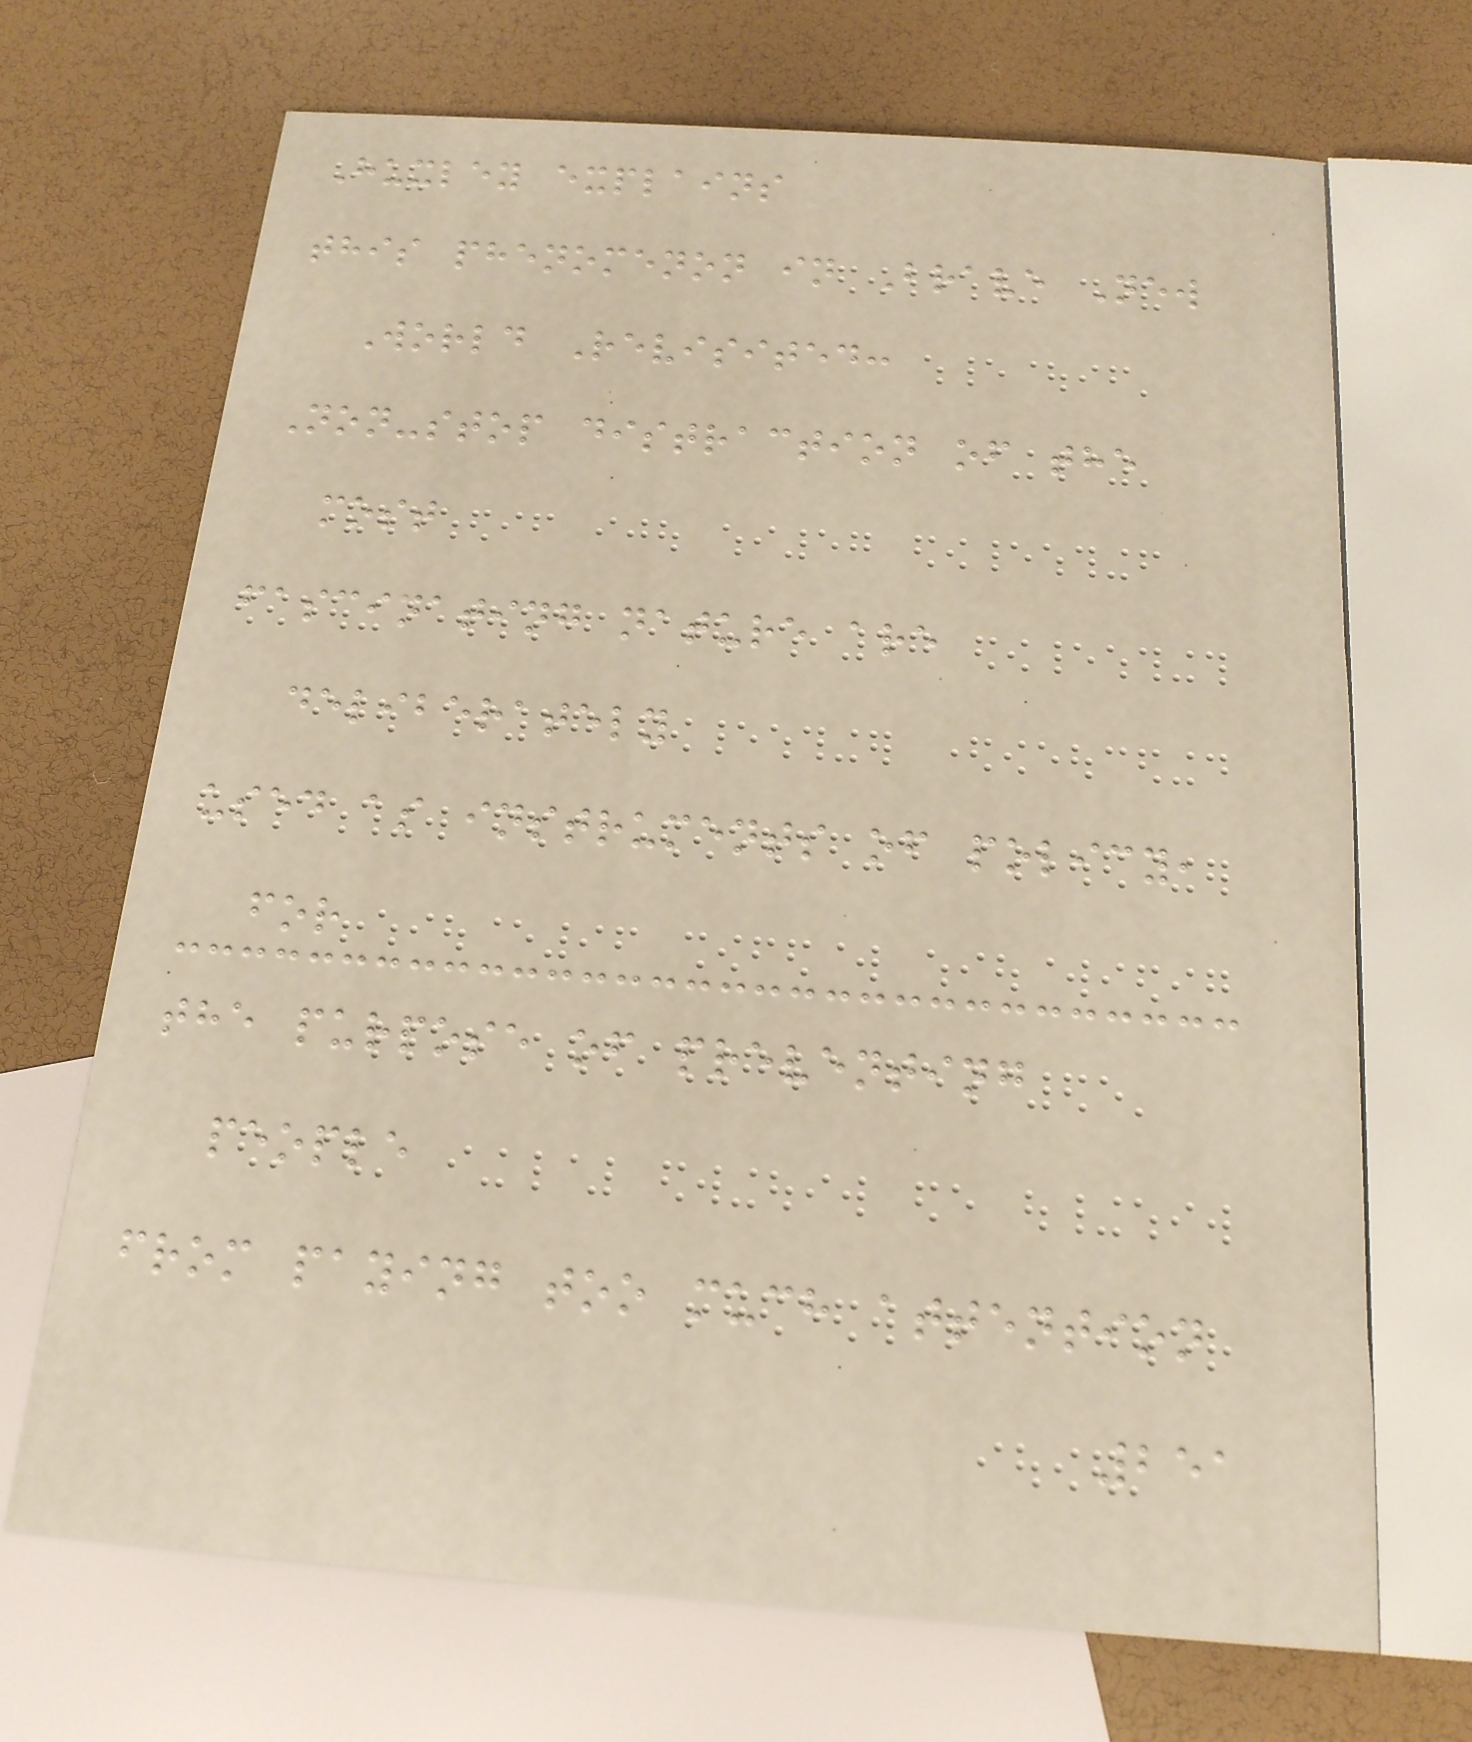Huxley explains
this phenomenon in Brave New
World Revisited:
Non-stop distraction of the
most
fascinating nature are
deliberately
used as instruments of policy,
for
the purpose of preventing
people
from paying too much attention
251
